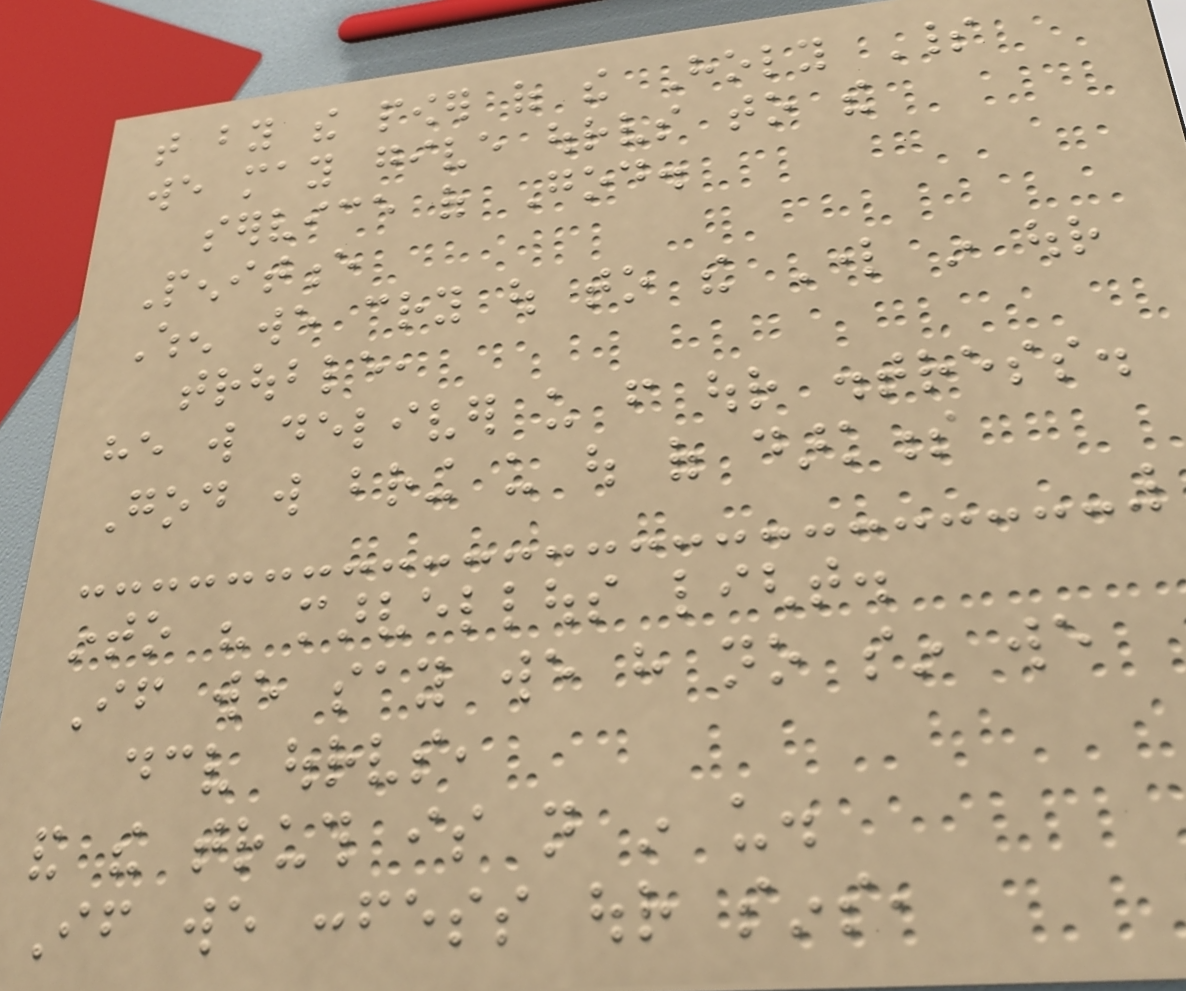that by the power of the Holy Spirit
we may give ourselves to the
service of God.
Penitence
When we cry out to the Lord in our
trouble,
he will deliver us from our distress.
God will bring us out of darkness
into his marvellous light.
If we say we have no sin we
deceive ourselves,
and the truth is not in us.
If we confess our sins,
